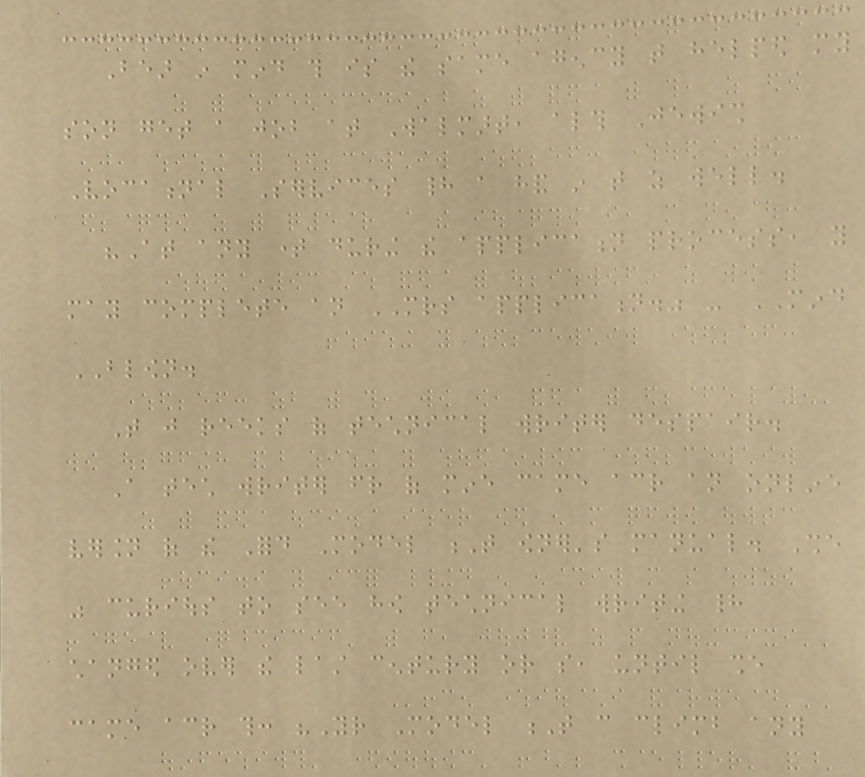Bear in mind this is the same agency that helped my
son get a job at Walmart, although Jewish
Vocational Services had a hand in that as well.
"At any time during the application process, you
may complete an MRS application." - MIND
BLOWN.
That just reeks of technical writer despair.
A tech writer friend of mine came across an online
version of the Ford Model T owner's manual. She
was curious to see how technical writing had
changed over the last century or so, until she
came across this: "Your Model T can climb any
